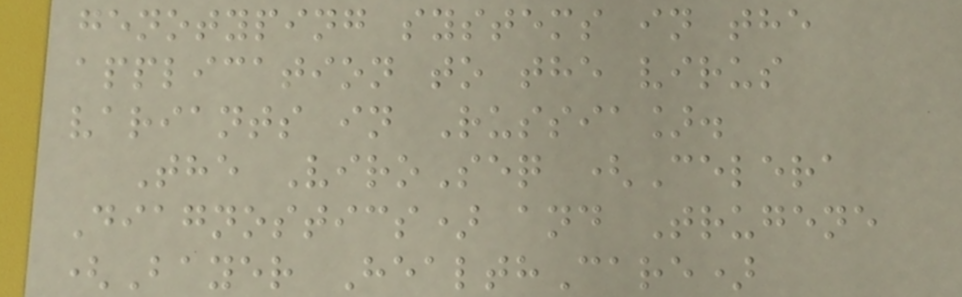genotyping systems in the
application to the virus
variants in Russia].
The ViroSeq (Celera
Diagnostics) and Trugene
(Bayer HealthCare)
